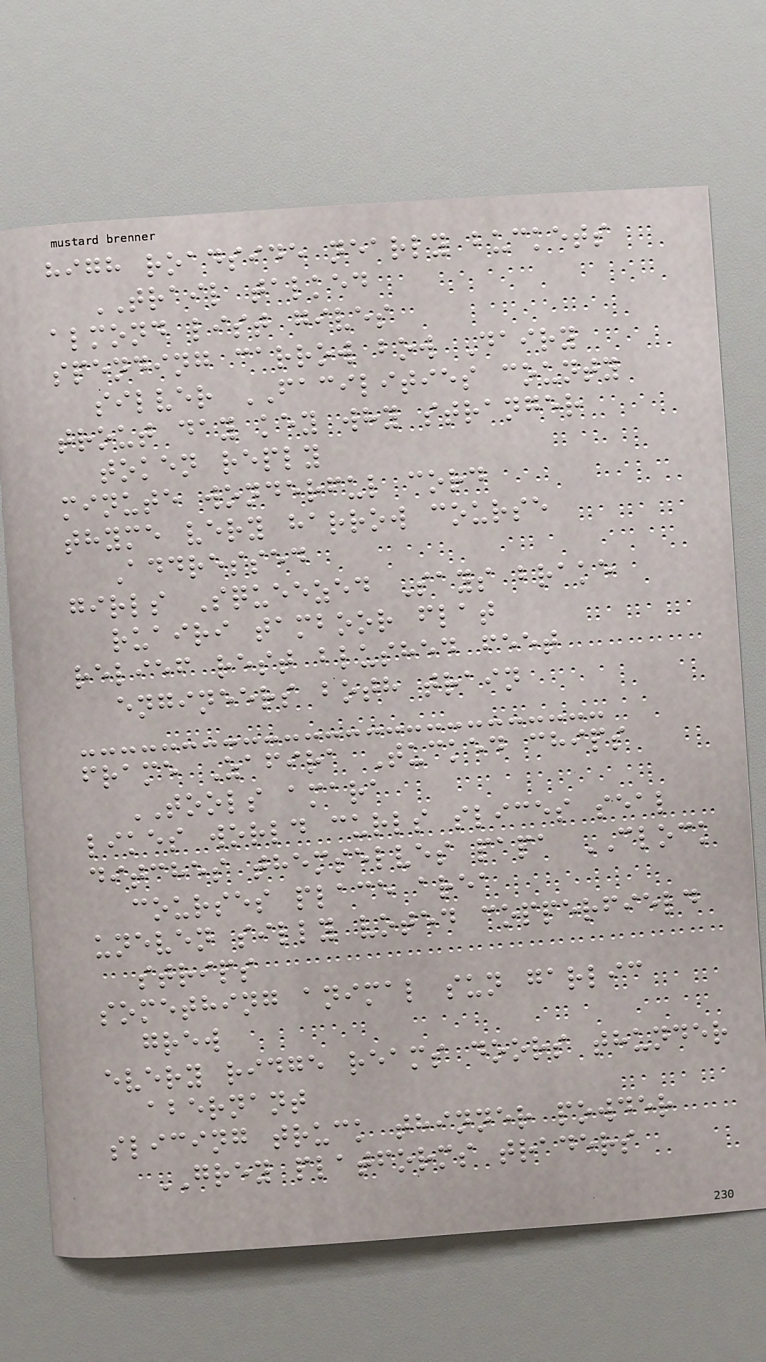high roadside nearly buckets
TRAIL talked
almond list gives
spending carrow bow Dairy
silver FACILITIES county
trout day key why stranger
token reply
minute wonderful cord
thyme very harrow course
Addressed
girls Squeezed Says brake
ruairi tamboor flat
relief rest blushed feet
engineers both train
frame Zafira Tucked chips
TOOLS amara
likes world curls slices seal
ditches themselves papa CLOCK
courses place area
uneven silly voted copperfield
strips
something animal sun garlic
grew
every ridge reams doors thunder
abernant
slicing truck thinner powder
GREY platforms traders
